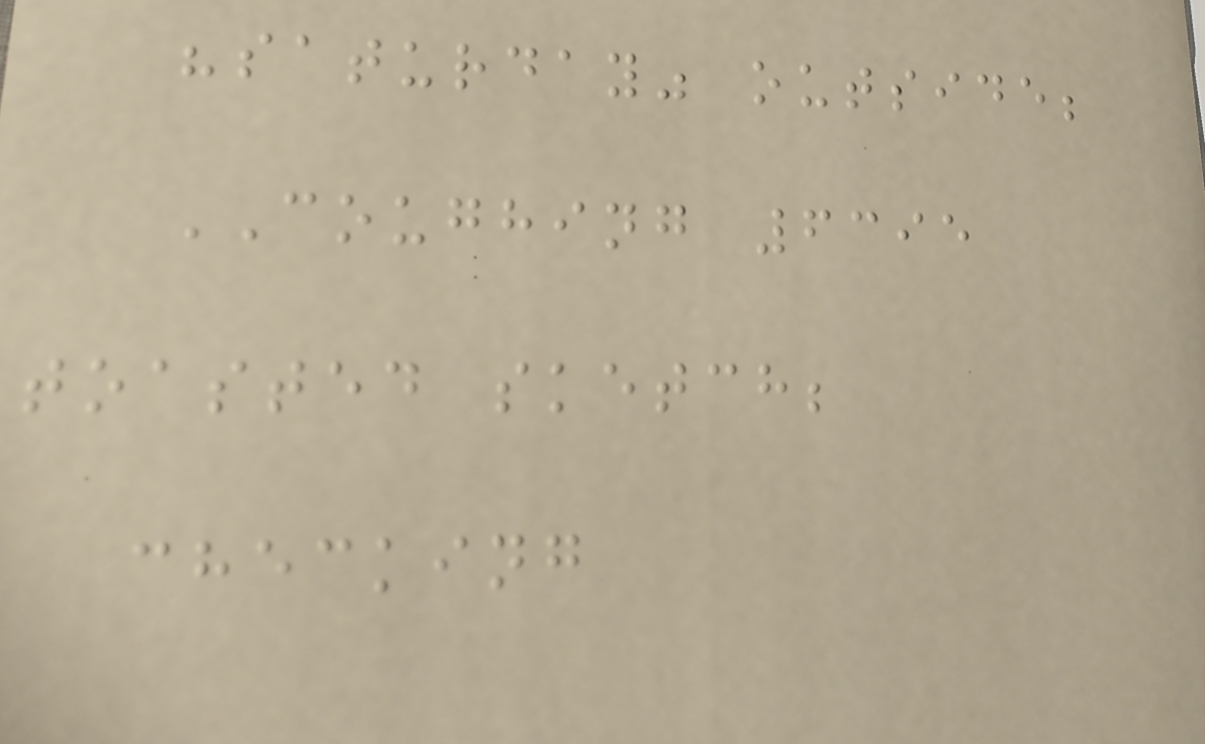"saturday" outside;
COUGHING 6395
toasted sketch;
checking
